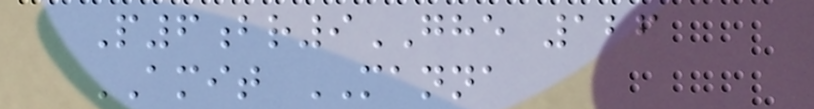P6br9GHE 126
AMIT MANNA
